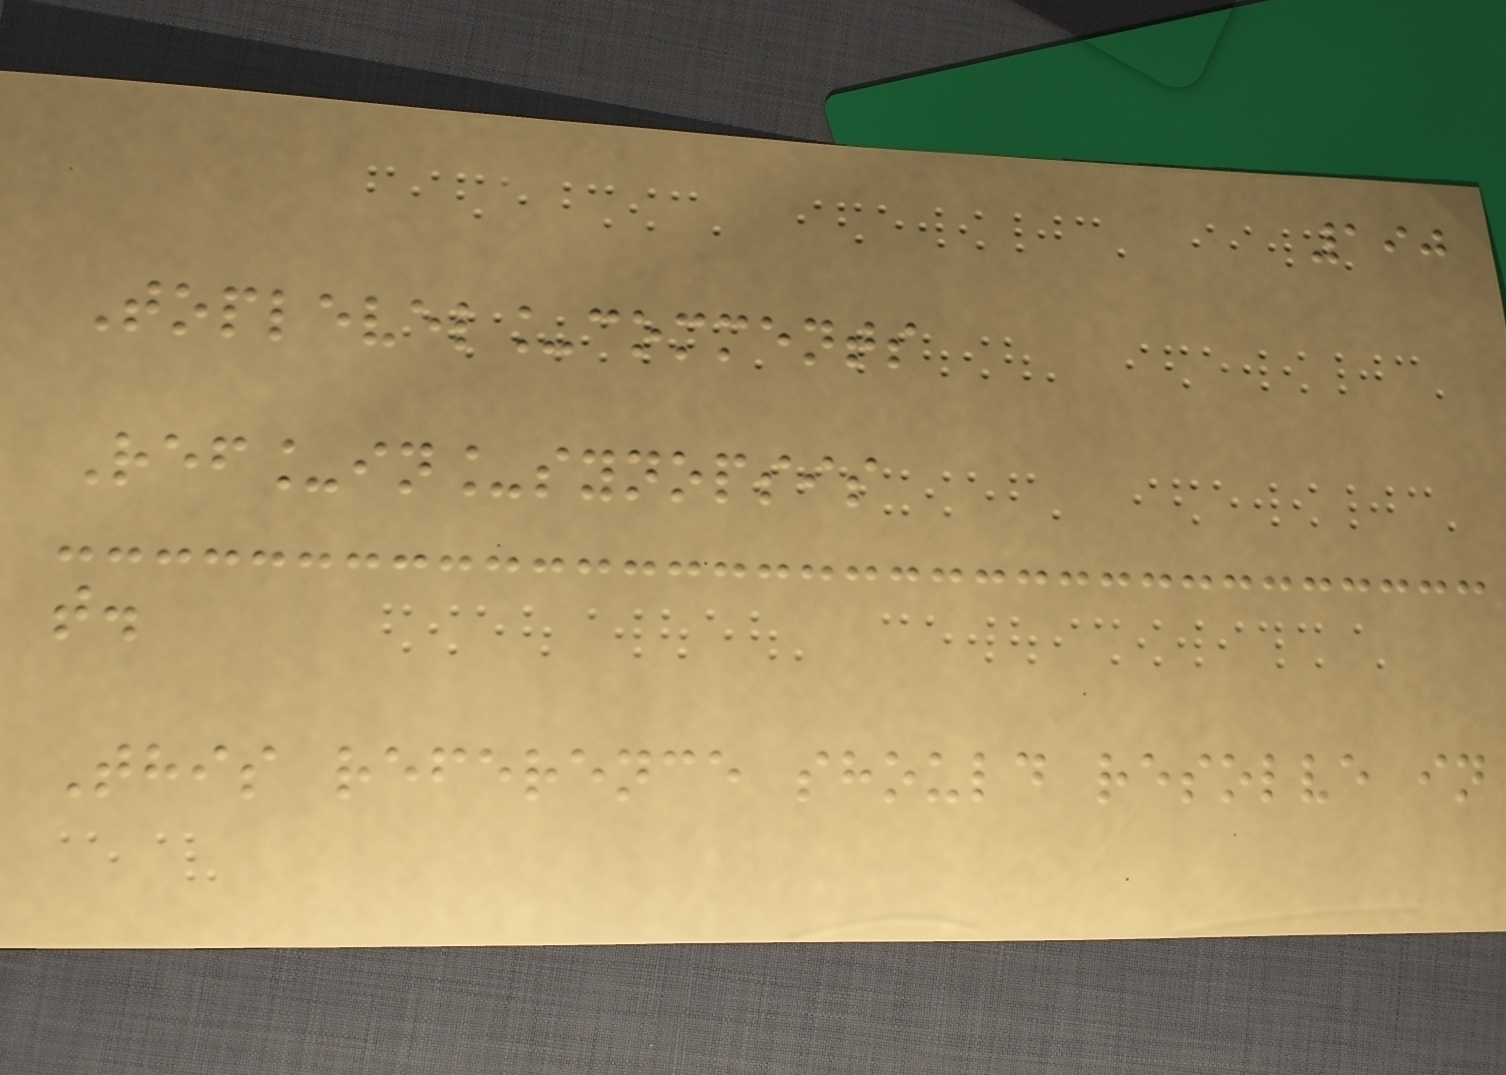190
Toplevel_comments
Ref_in_synopsis
t.
This reference should resolve in
